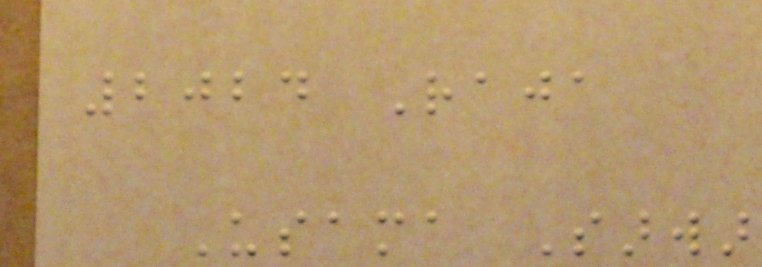2024 Raja
Usama Sarwar
